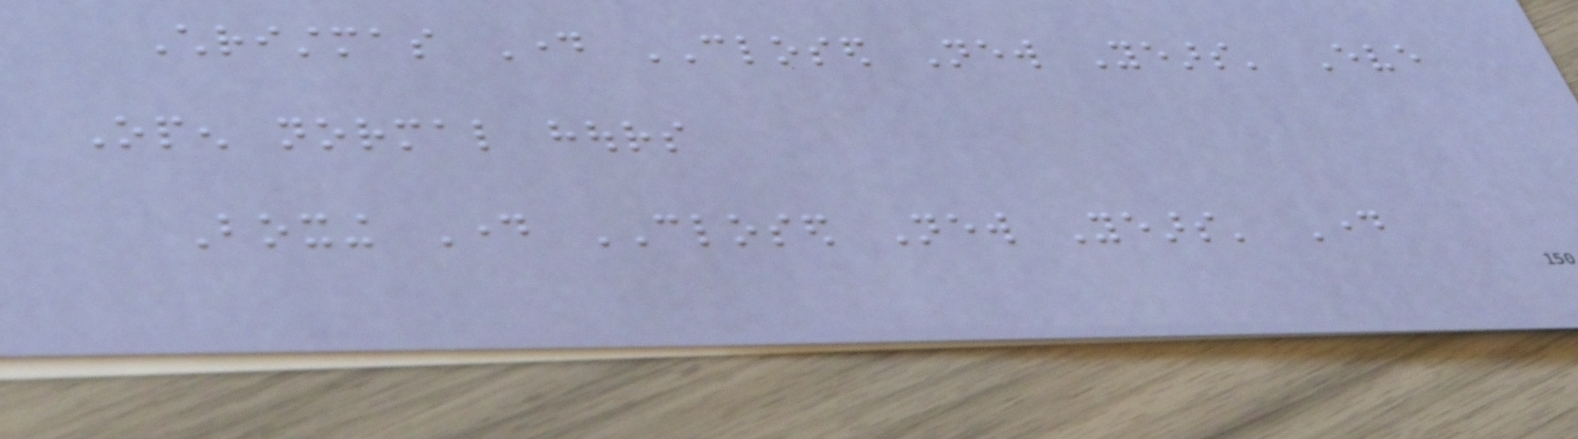Christmas Day CLOSED New Years' Eve
Open normal hours
Boxing Day CLOSED New Years' Day
